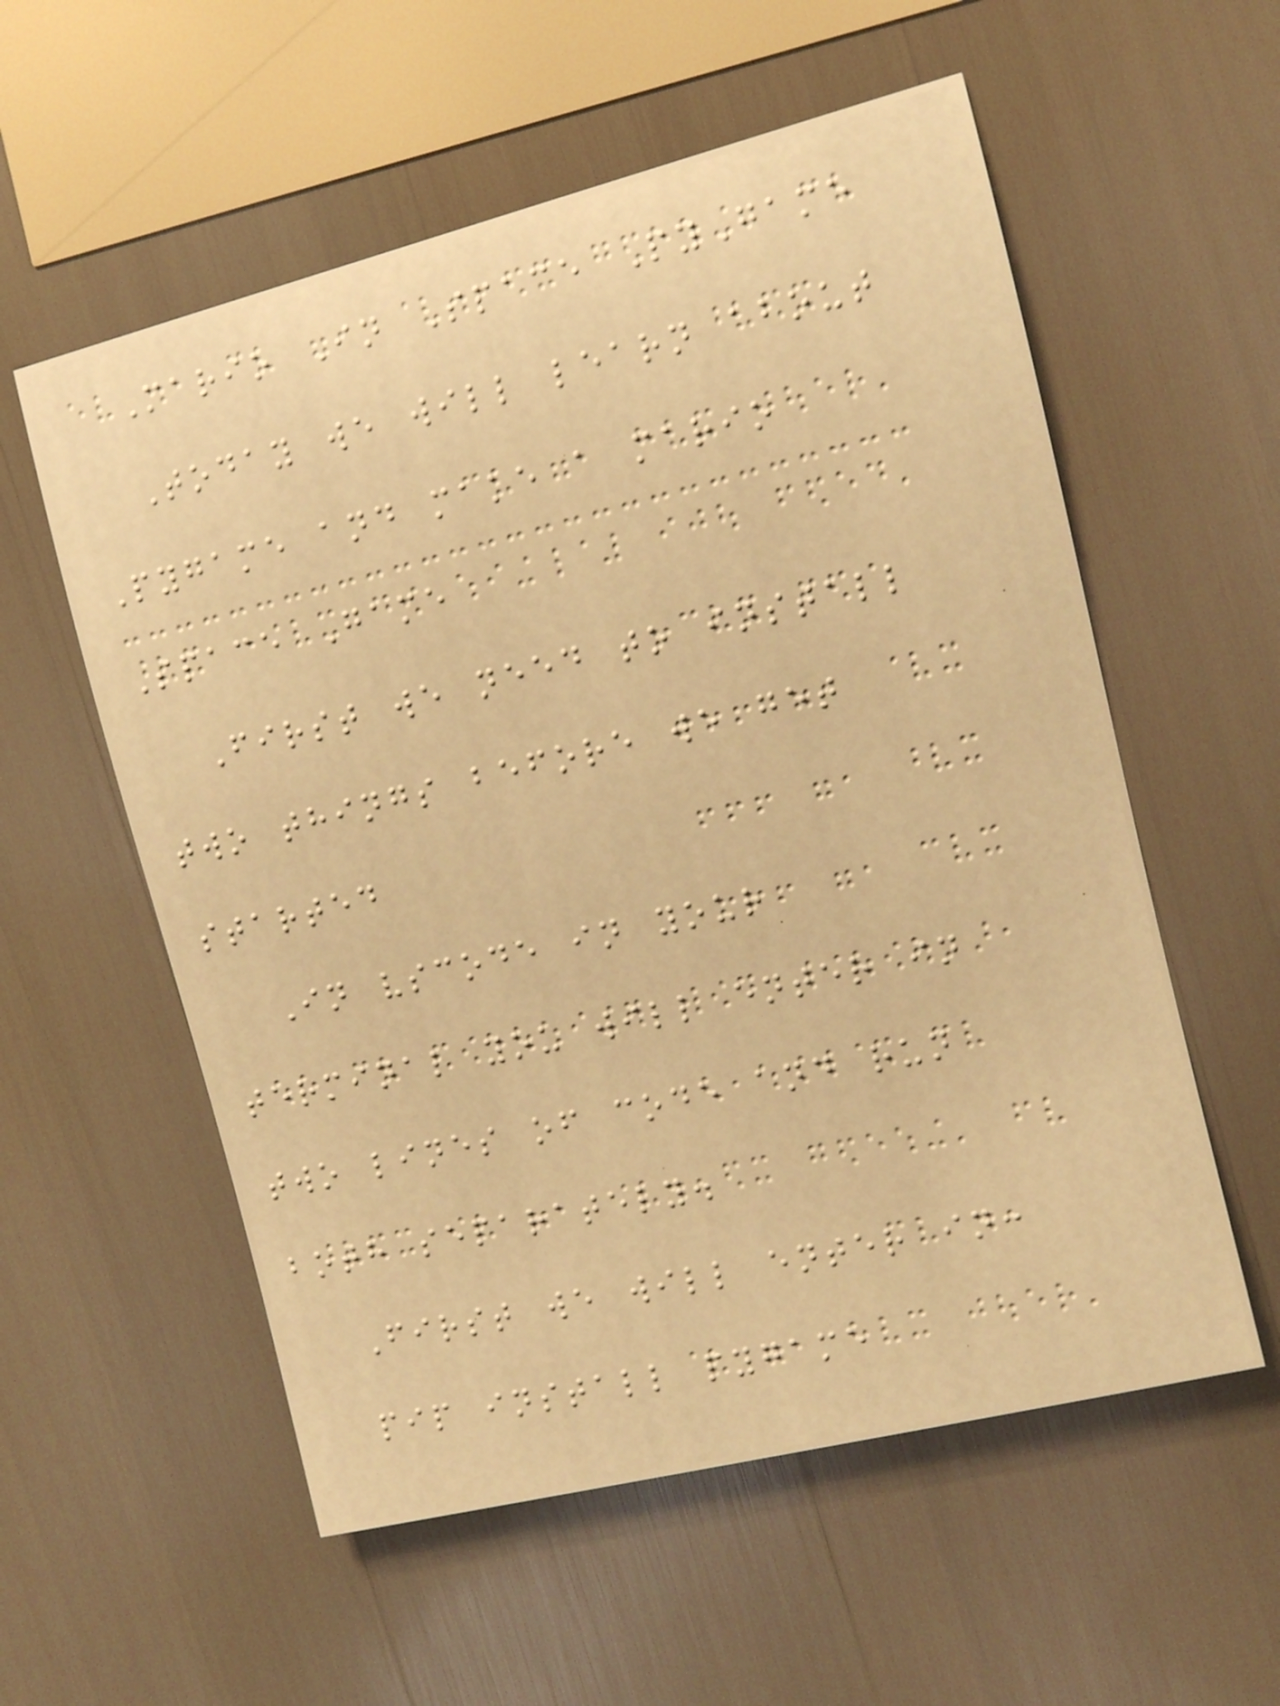Mario In Space PyGame
Today we will learn about
Pygame and make a mario
Space Game
First we need to install
two things before we get
started
In vscode in your
terminal you will enter in
two lines of code and run
both separately.
First we will enter in:
pip install pygame
